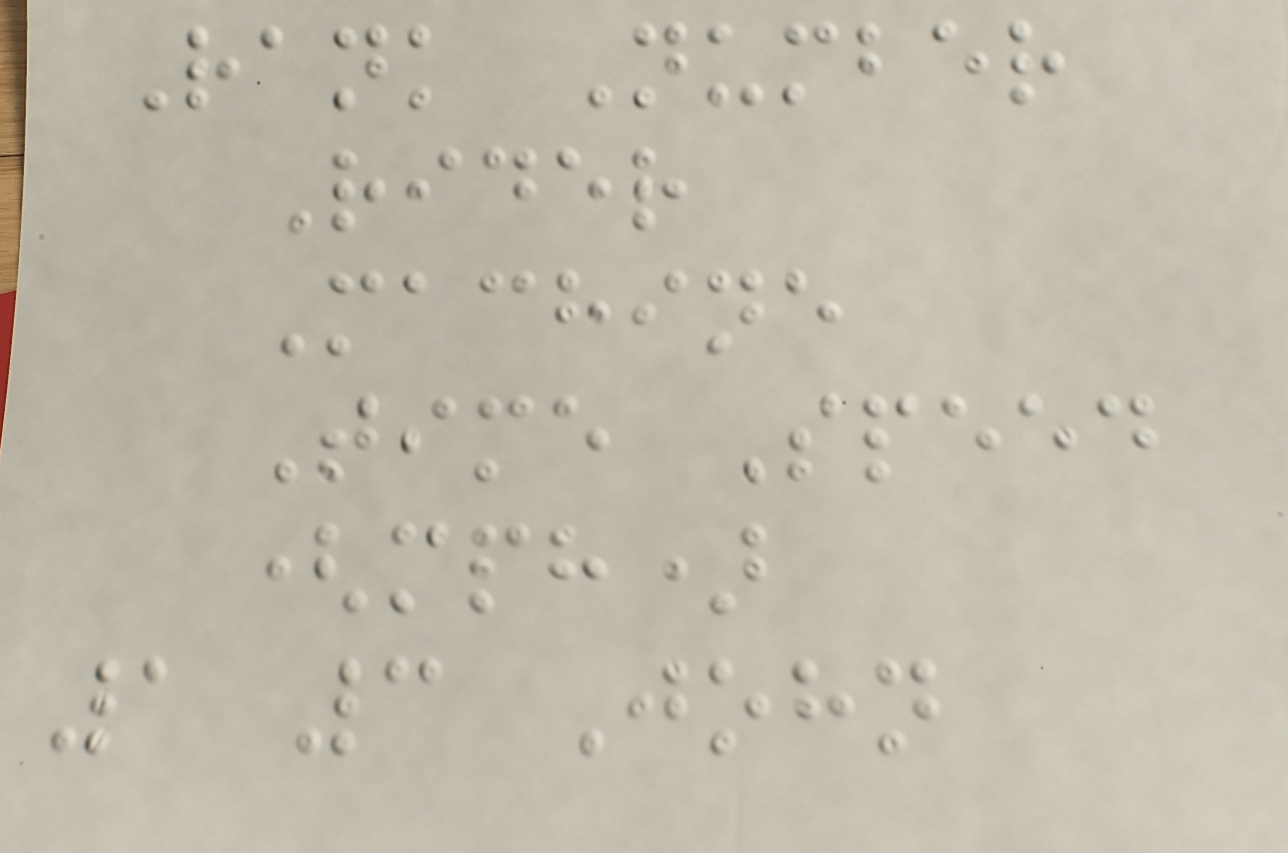Rank Number
Rider
Machine
Time Speed
(mph)
1 3 John
